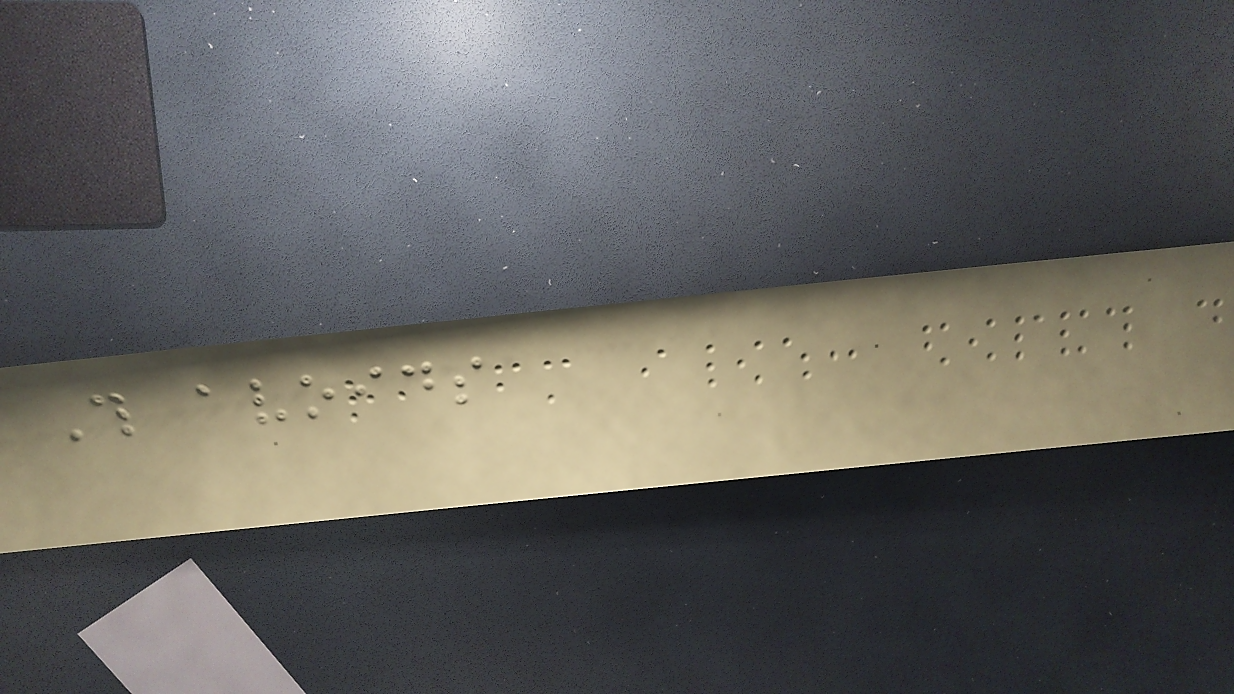This avoids
